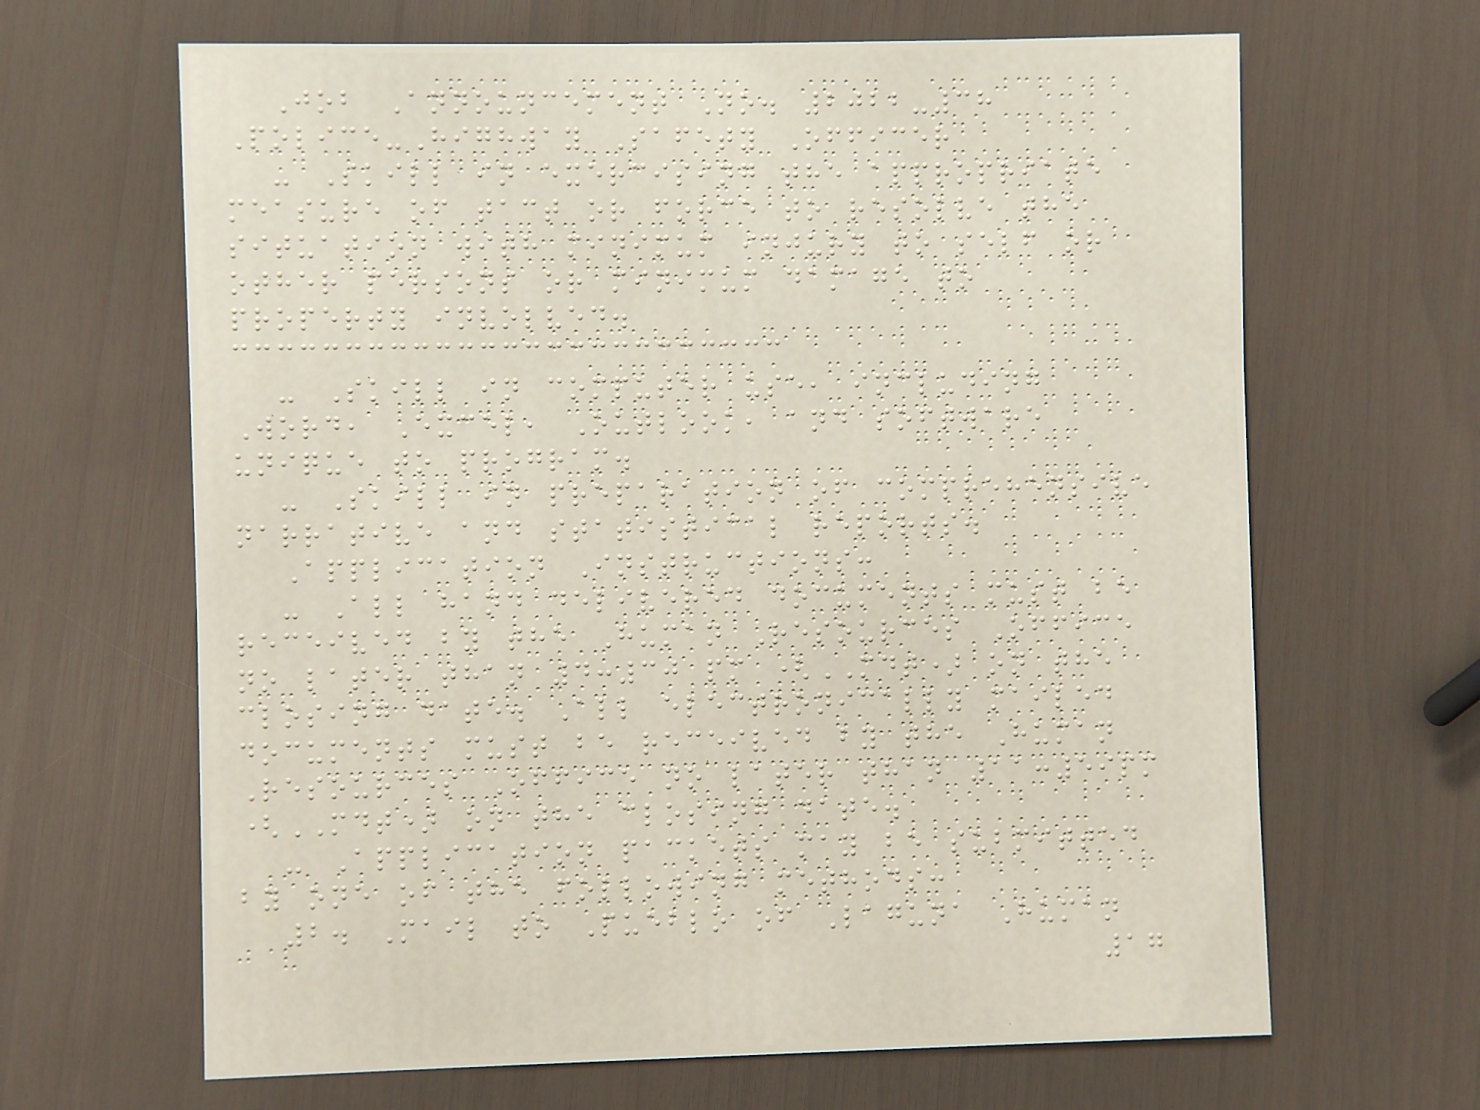Job Announcement No. 2022-38
Police-Highway Safety Officer
- Skill in exercising the appropriate
measure of tact or force to resolve the
situation with minimum injury to self or
other persons or minimum damage to
property involved.
- Skill in computer use, including
Word, Excel, Outlook, and software
unique to program.
- Skill in preparation of comprehensive
narrative and statistical reports.
Application Instructions:
- All hand delivered documents must be
received by the Human Resources Office
no later than 4:30 pm (MDT) on the
closing date. All electronically mailed
documents must be received by the Human
Resources Office no later than 11:59pm
(MDT) on the closing date.
- Application packets may be submitted
by one of the following methods:
2. Mail to Pueblo of Laguna Human
17
